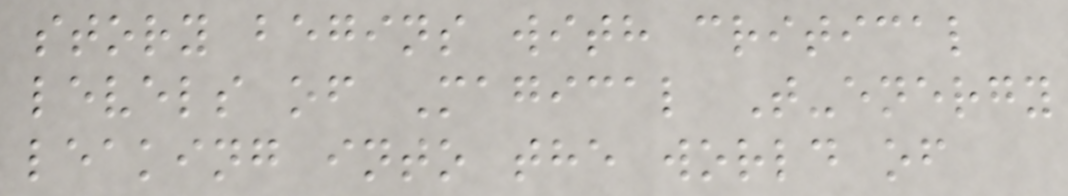story begins with critical
levels of Magical T-energy
leaking into the world of
